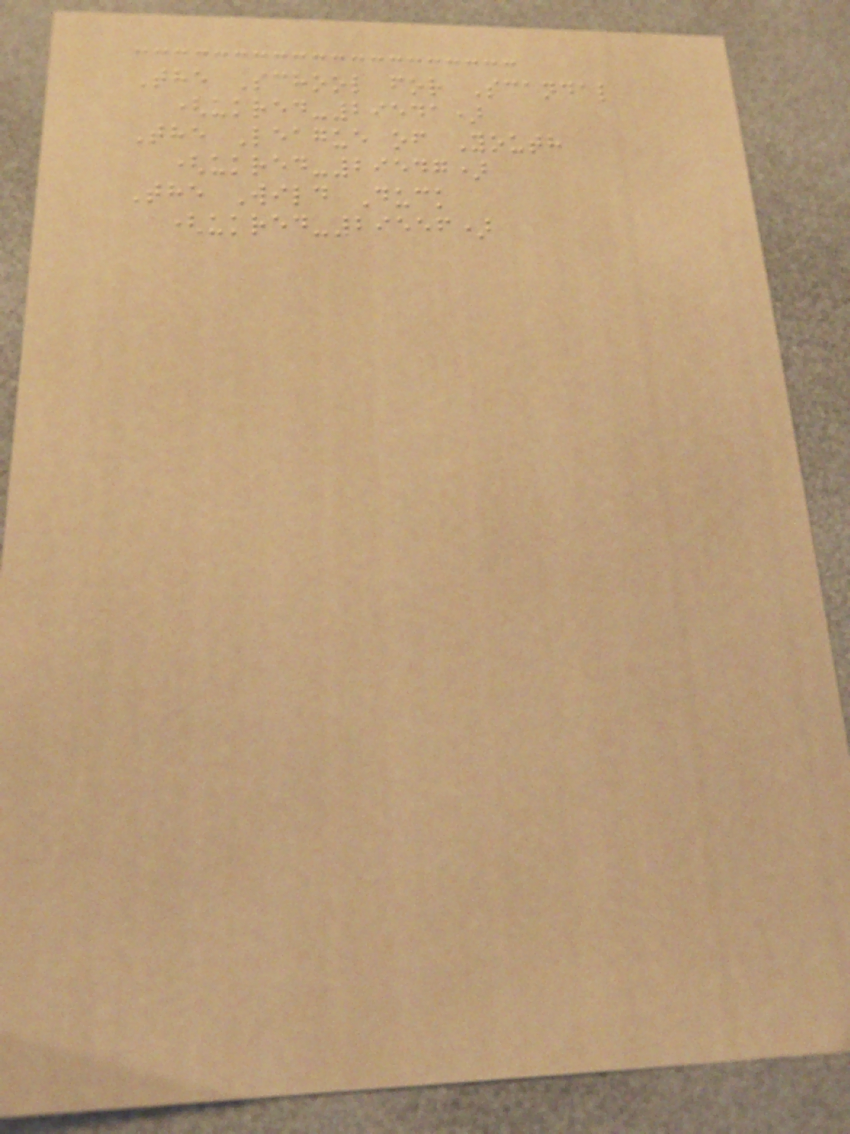The School for Scandal
(ukred-29541)
The League of Youth
(ukred-29547)
The Wild Duck
(ukred-29556)
